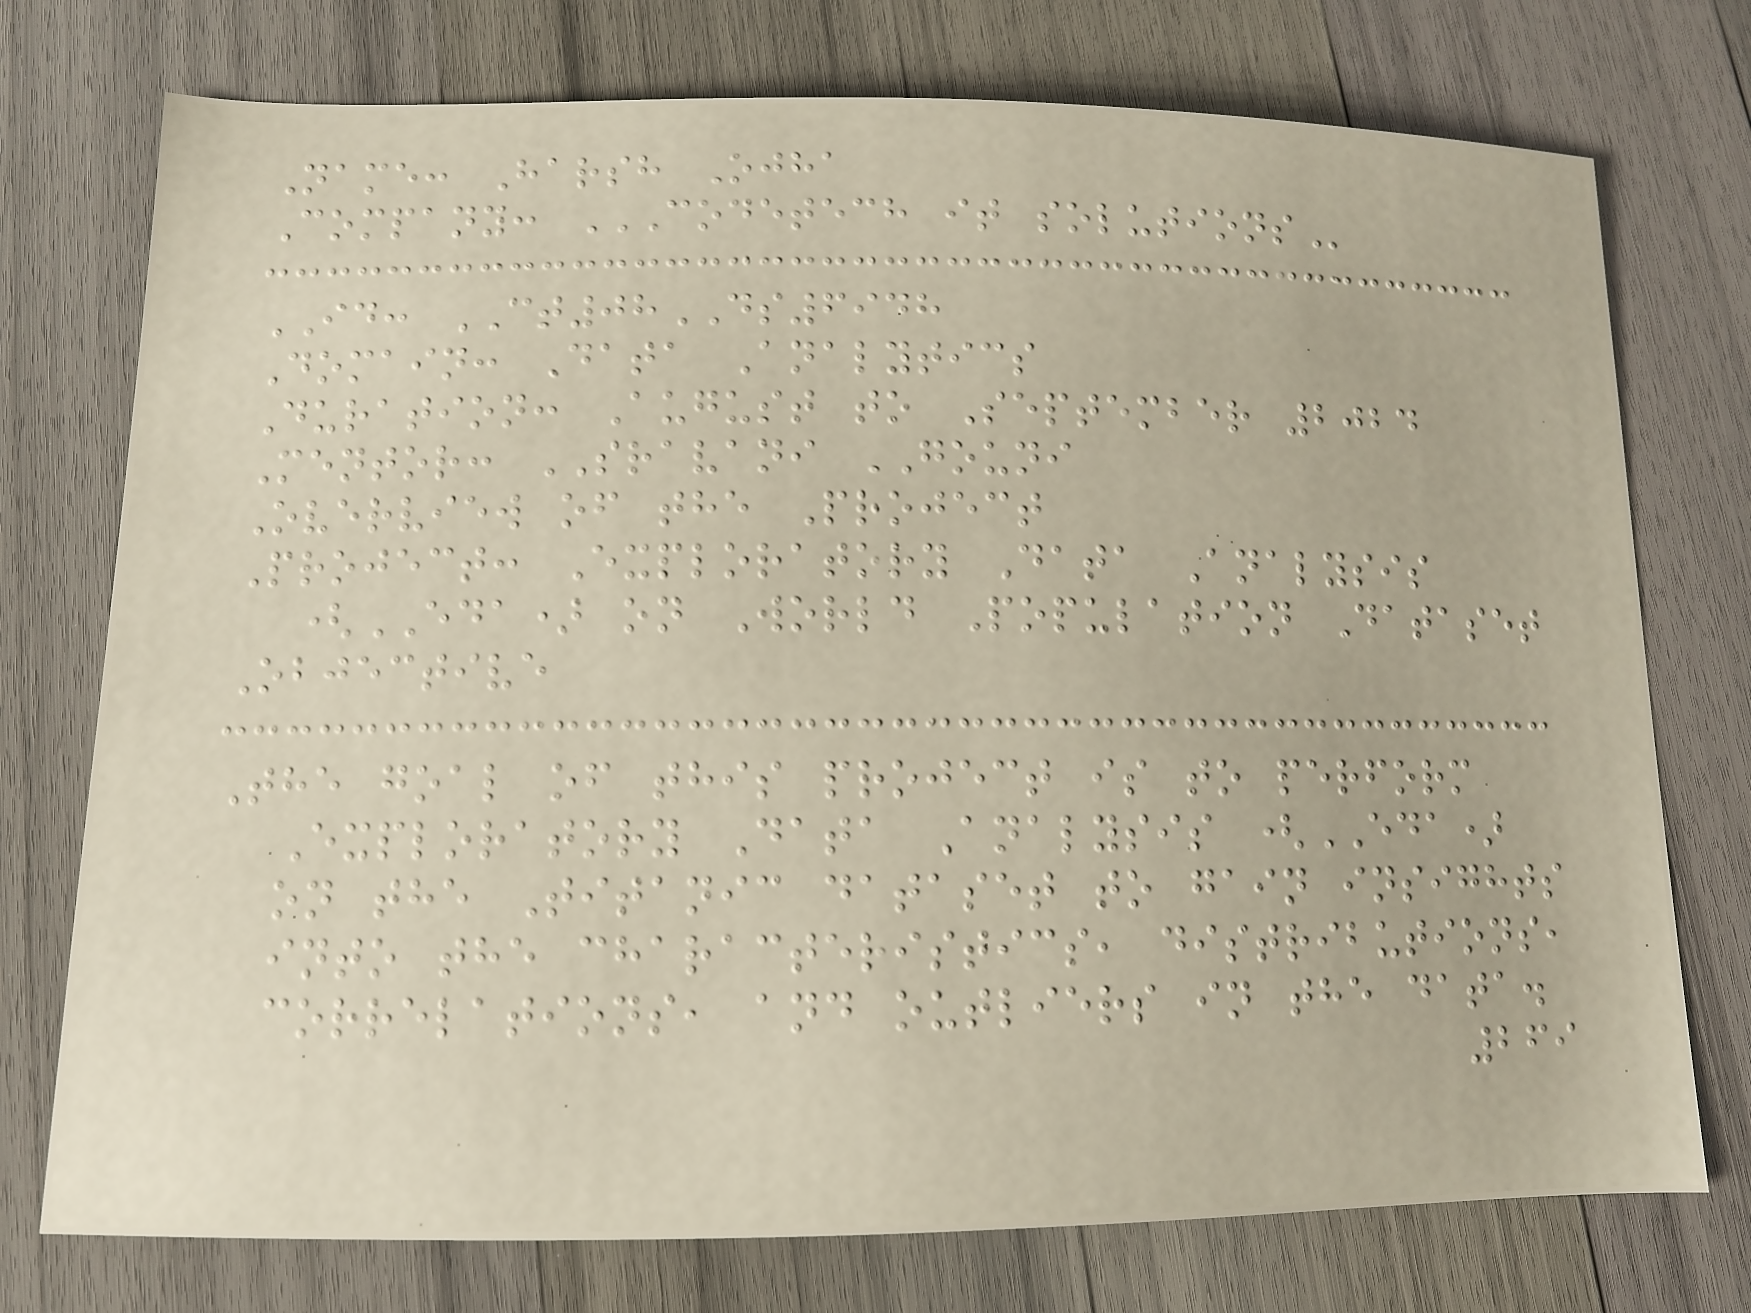Name: Harsh Ojha
Company: CODETECH IT SOLUTIONS
ID: CT08DS6948
Domain: Data Analytics
Duration: August to September 2024
Mentor: SRAVANI GOUNI
Overview of the Project
Project: Exploratory Data Analysis
(EDA) on World Population Dataset
Objective
The goal of this project is to perform
Exploratory Data Analysis (EDA)
on the Titanic dataset to gain insights
into the characteristics, distributions,
correlations, and outliers in the data.
269
